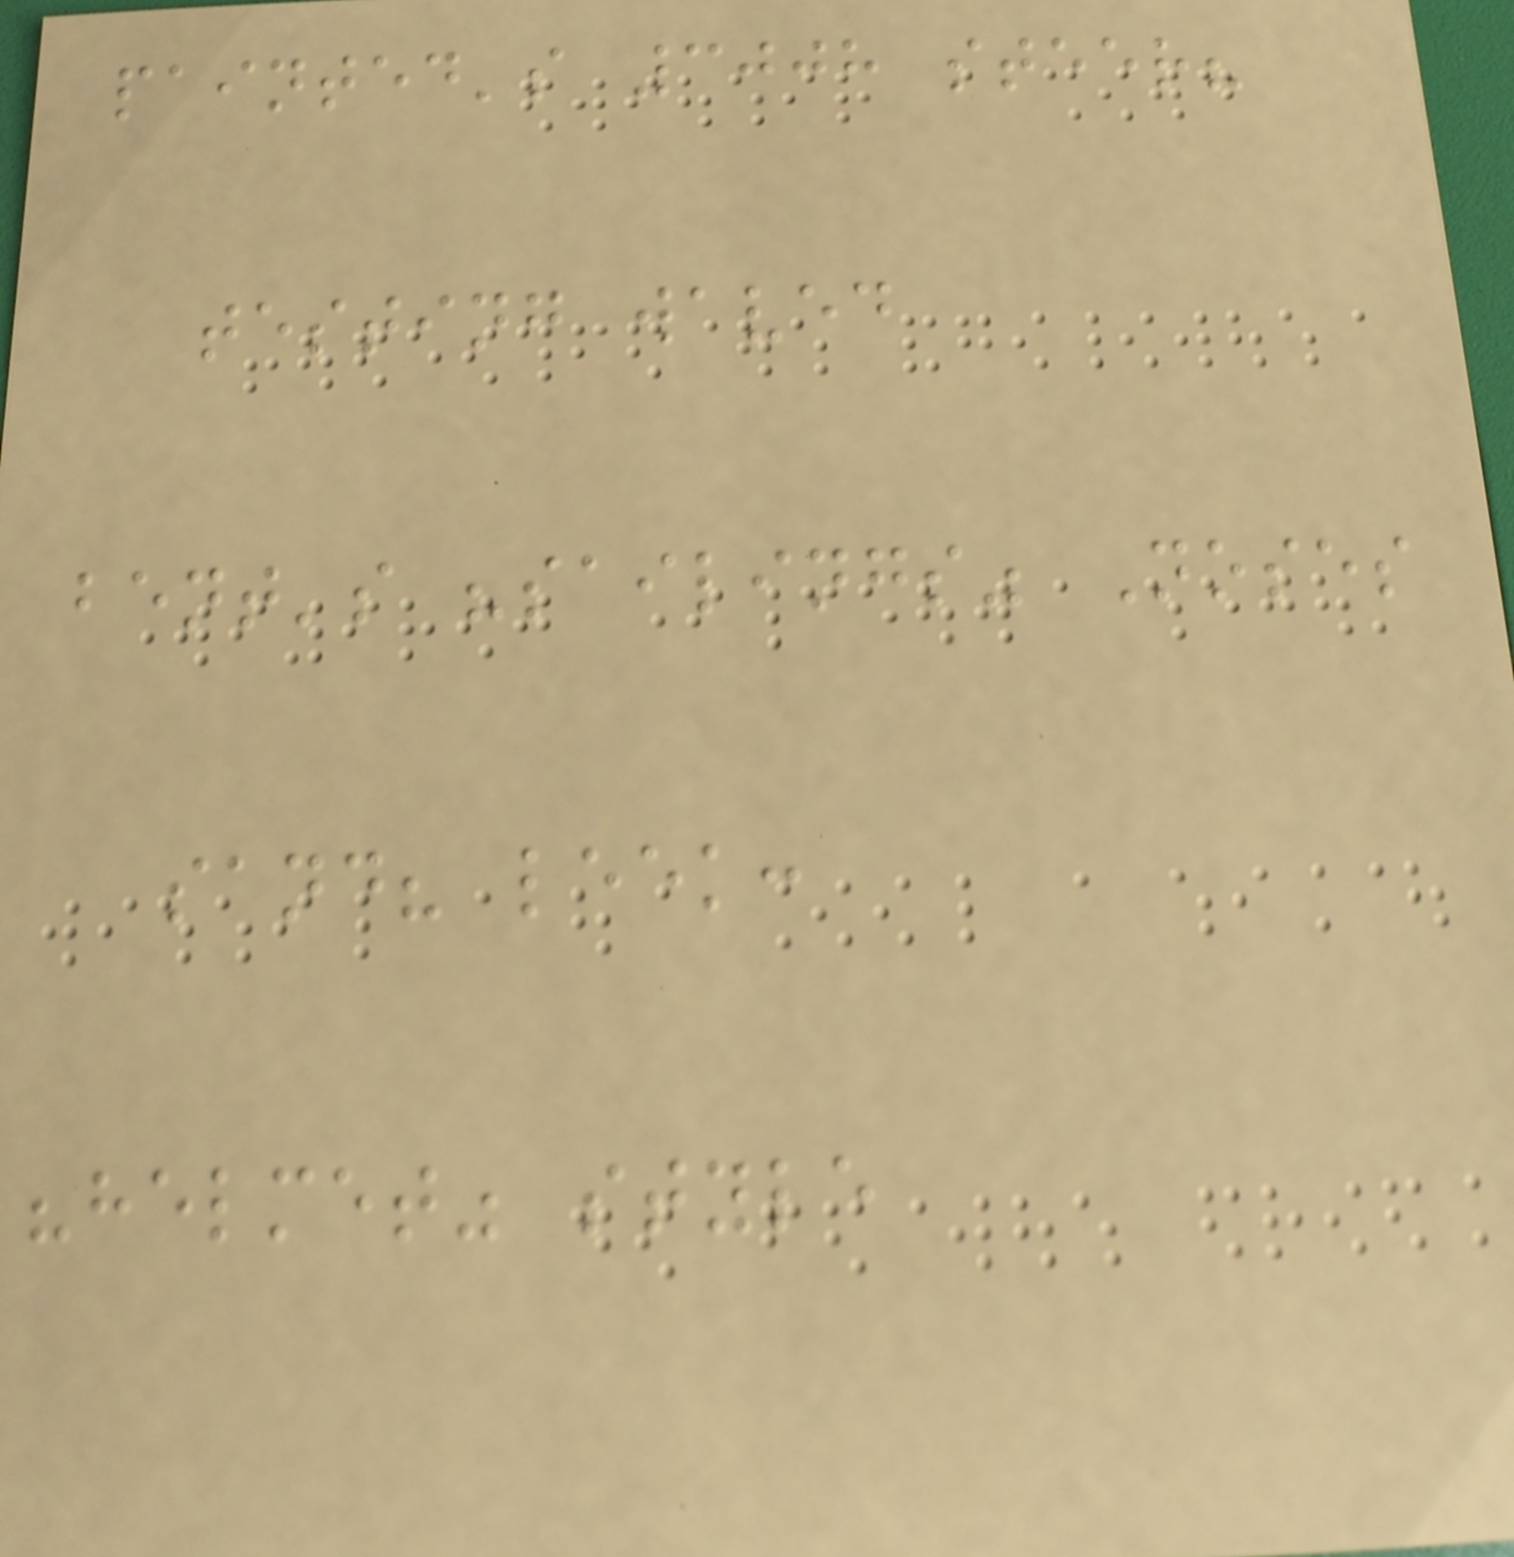painted's 3008 steer?
testing waved
bent's "sailings" Noses
sand? leek:
"helmet" style
